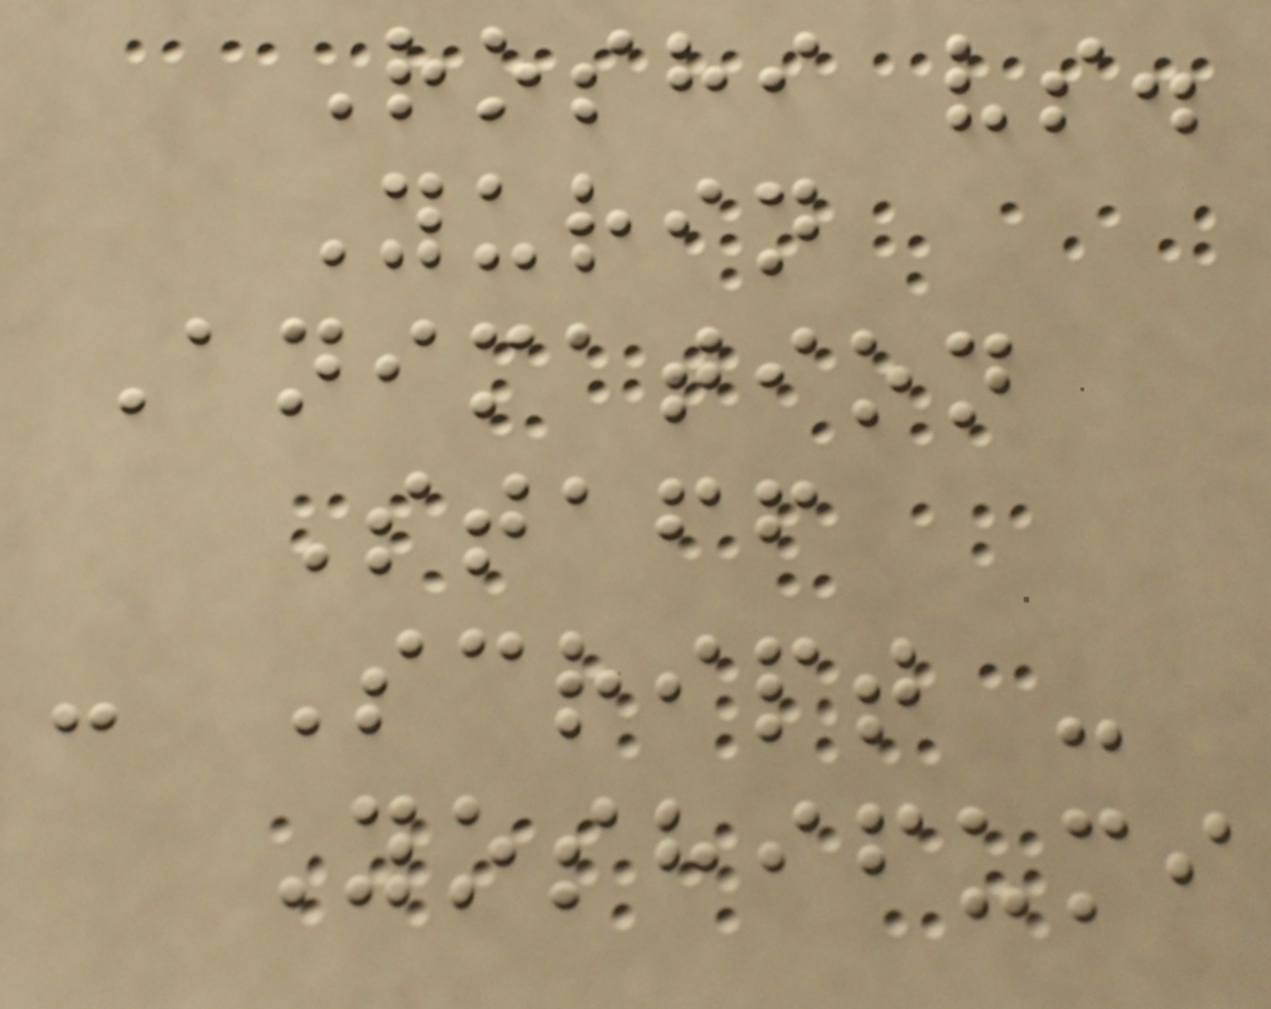Roshi vs.
Yurin
Animation
Staff
- Script -
Yoshifumi
